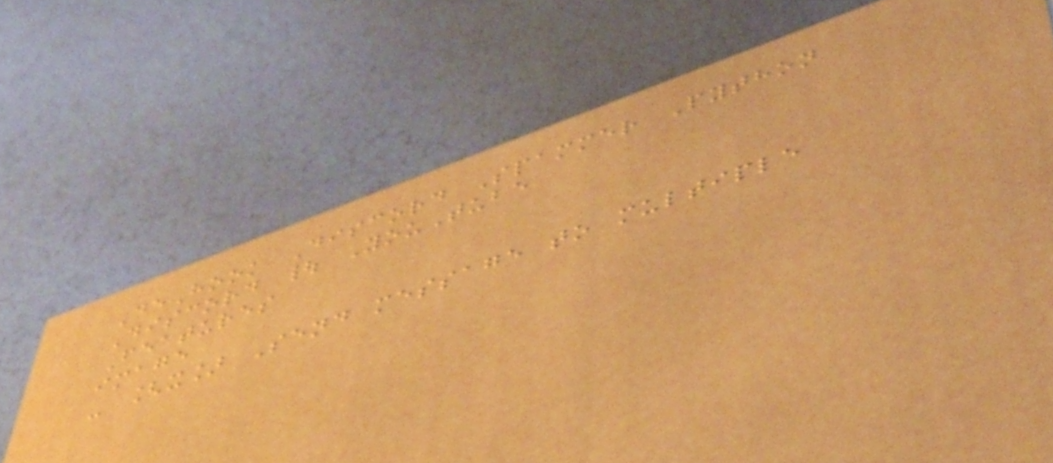DeHook Discord Spammer Python
Discord | YouTube
Features
image
- [x] Send message to multiple
